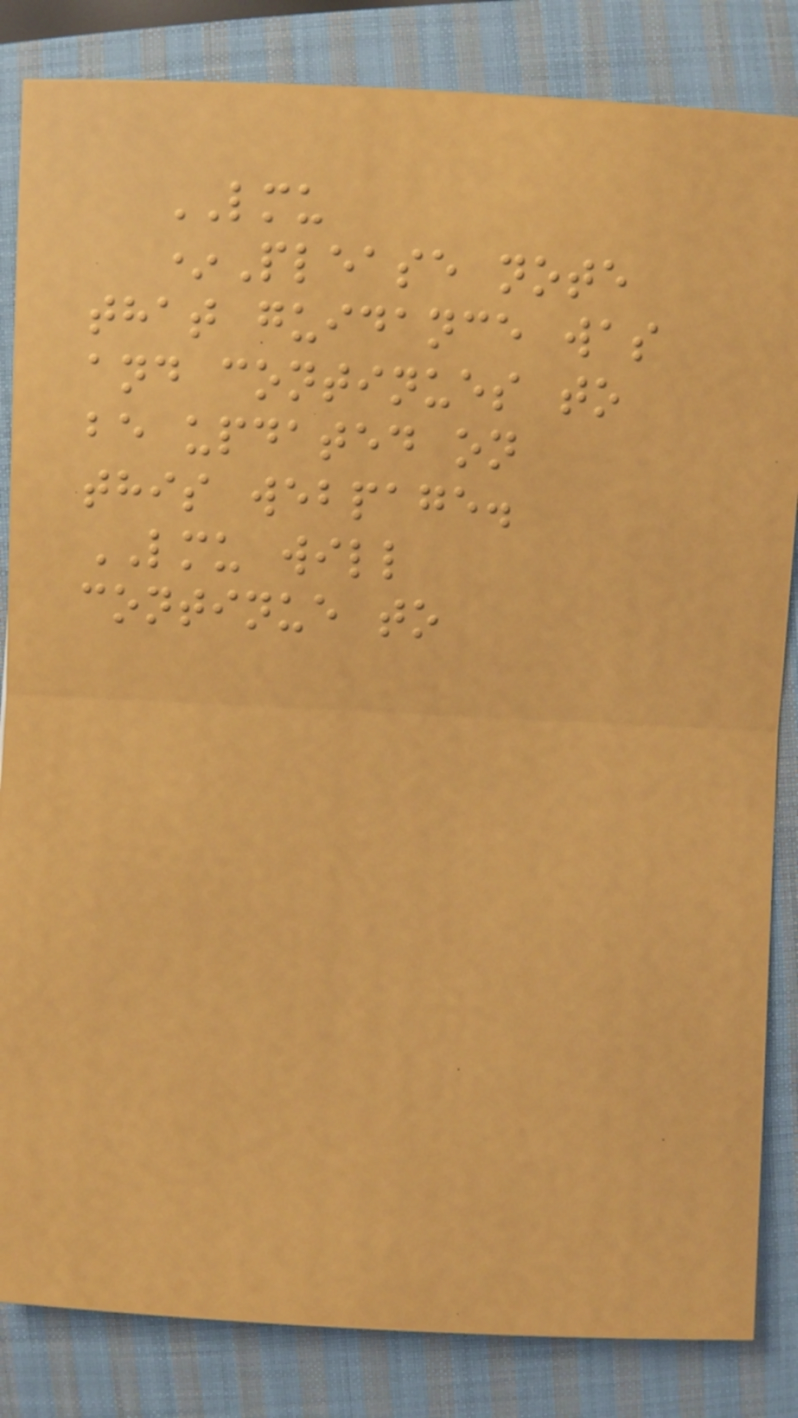LMU
*Please note
that guidance was
and continues to
be updated on
this webpage.
LMU will
continue to
